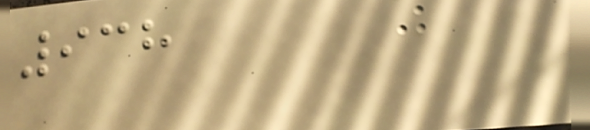938
